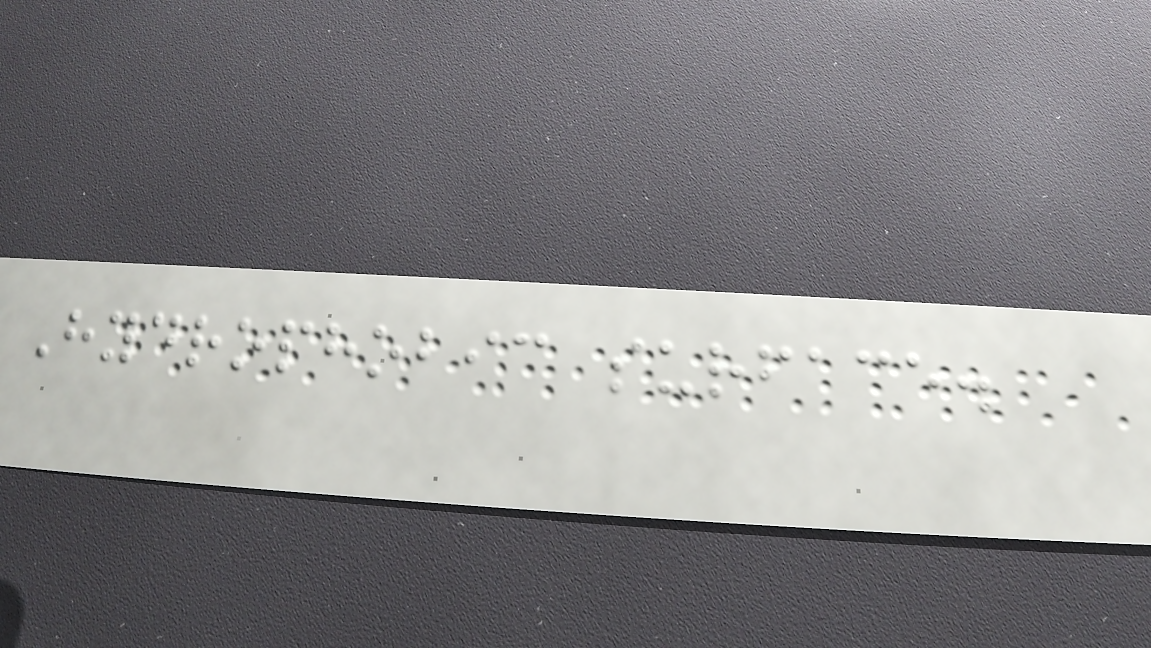Hydrophobic surface.
